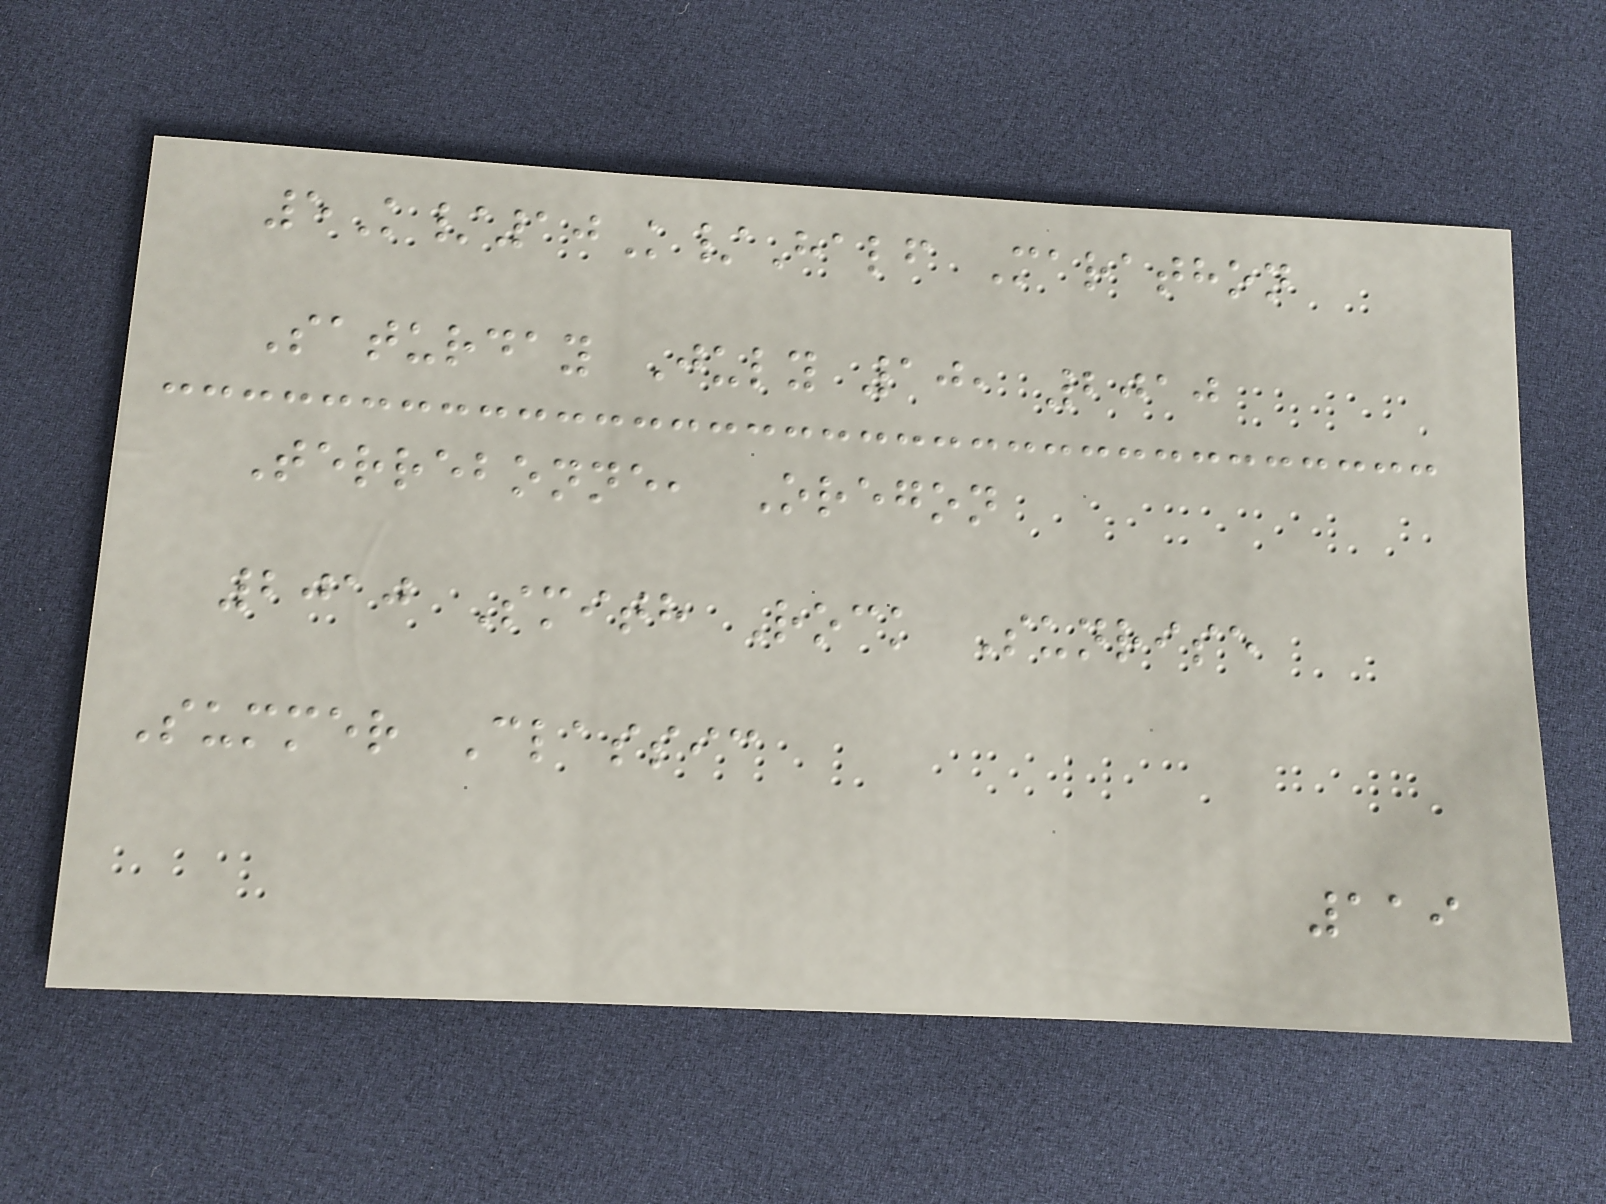5K/10K/Half Marathon
Saturday July 10, 2010
Terrebonne, Oregon
2010 Smith Rock Sunrise
Summer Classic
119
